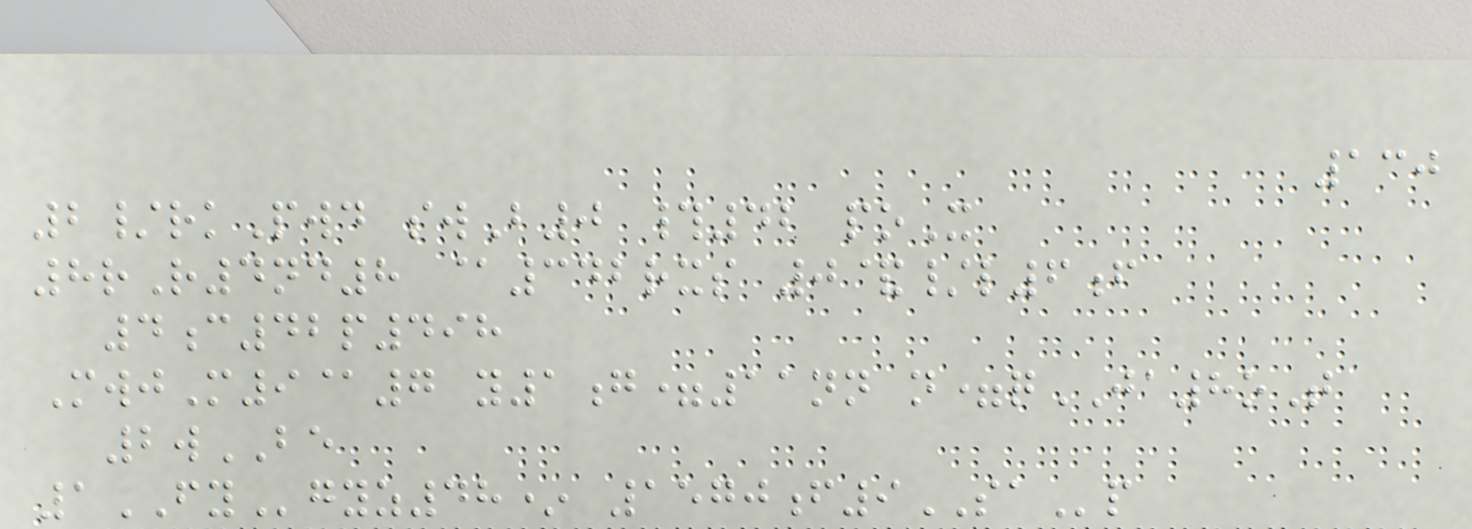130
2/rkPwd swB0 #42 poX
8rR4nd8 @342rxs 0&/l6f
4c42p498
MwjM9@7 y1g=11nn n=qJA8oT
2wBE
1FYgyz48* 1570f9SAp
